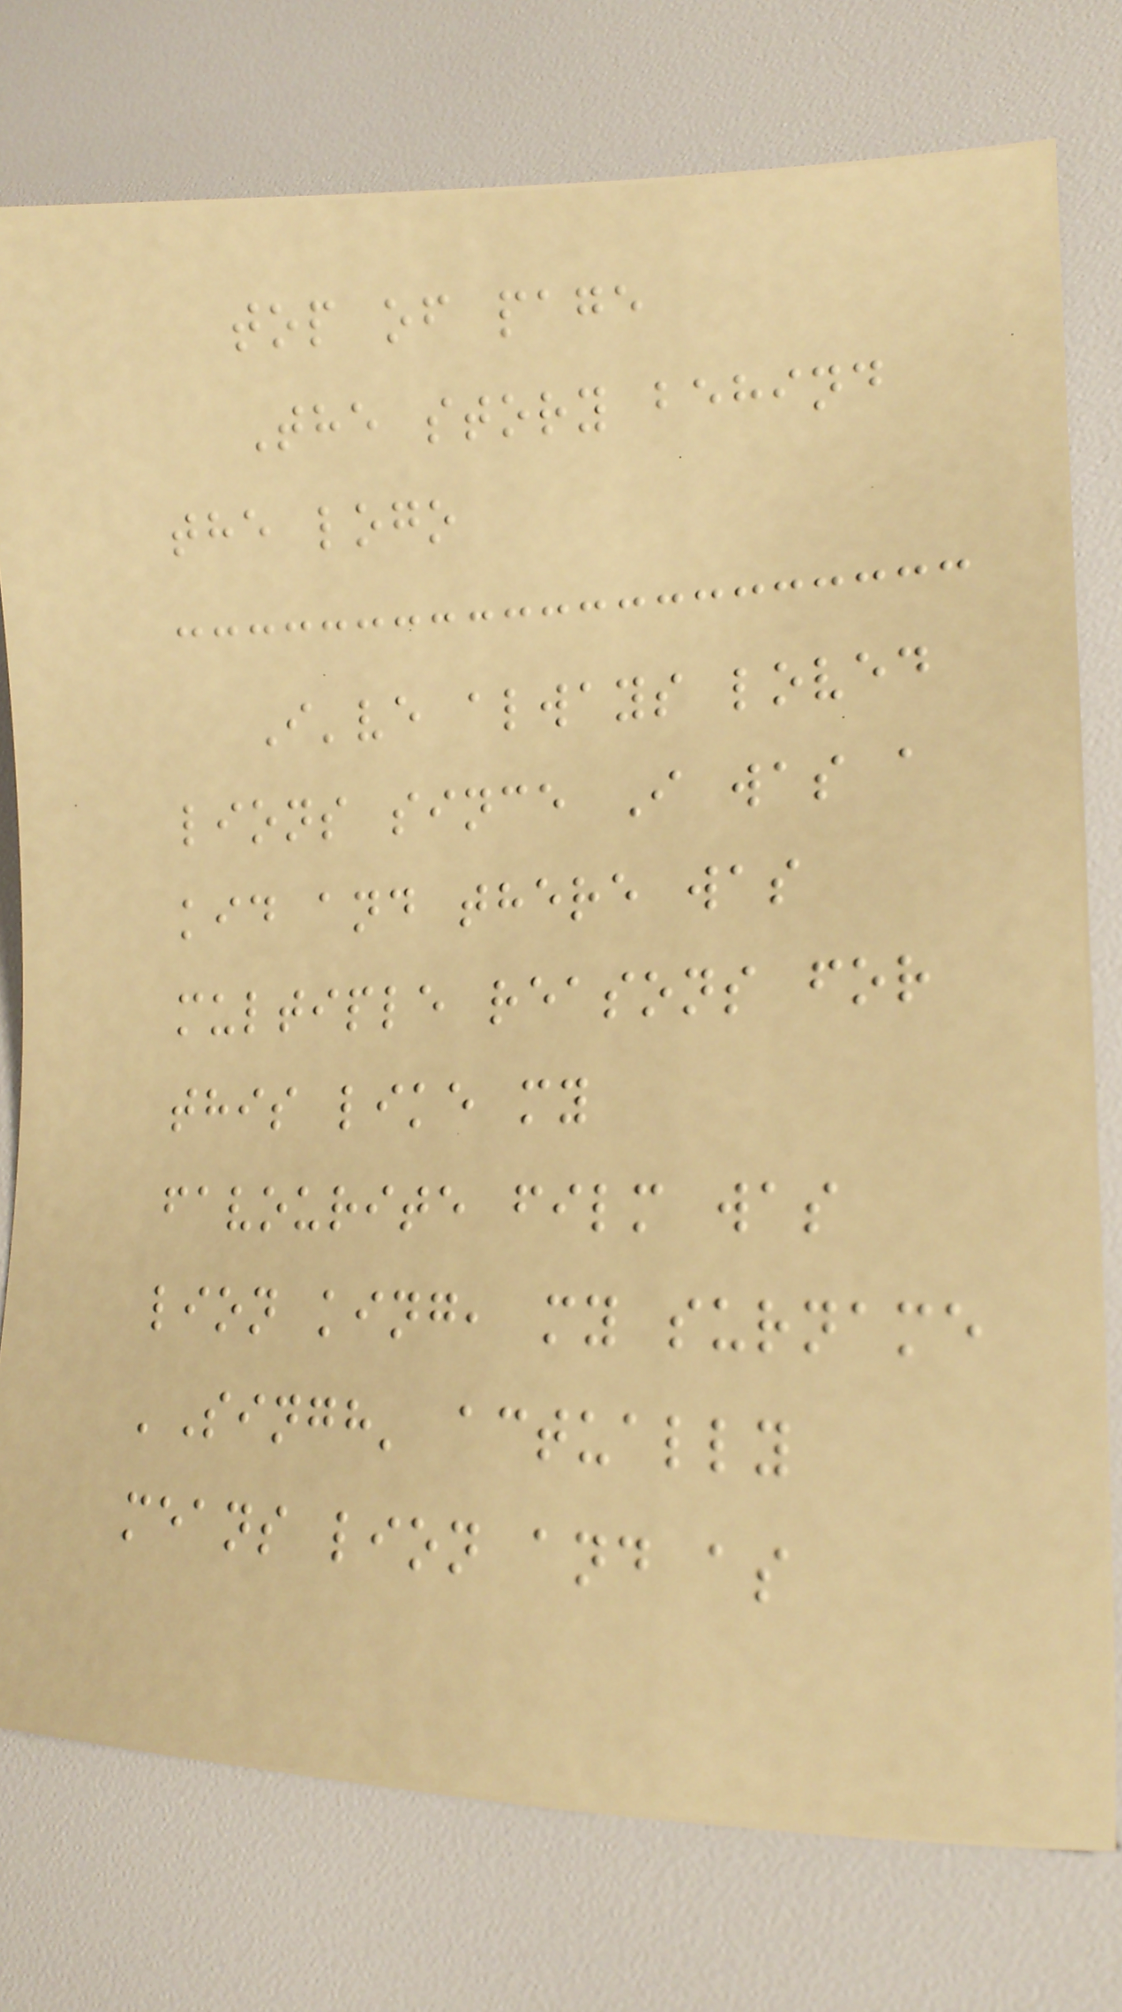top of page
The story behind
the logo
I've always loved
lions since I was a
kid and there was
multiple reasons for
this like my
favourite film was
lion king, my surname
'Singh' actually
means lion and as
